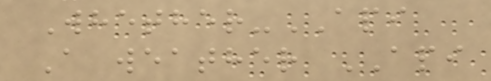Whether-API
A weather API
